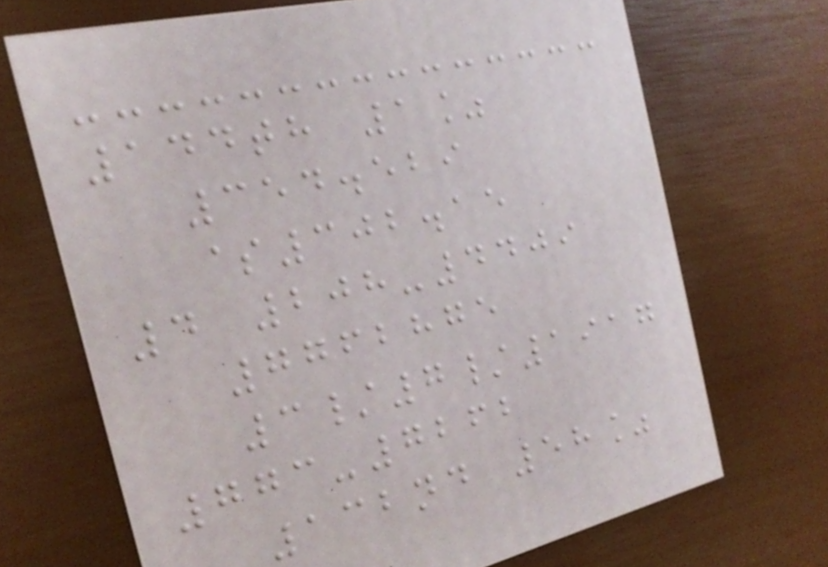144th 1%
354.529
$302.15
4 208-4409
7762875
3/7/1917
773-7262
132nd 58%
